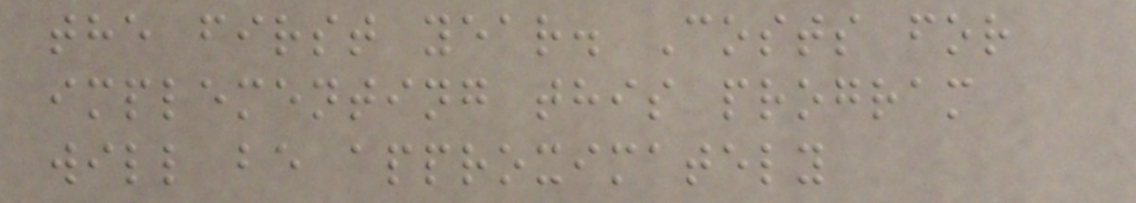the first year. Costs for
implementing this program
will be approximately
